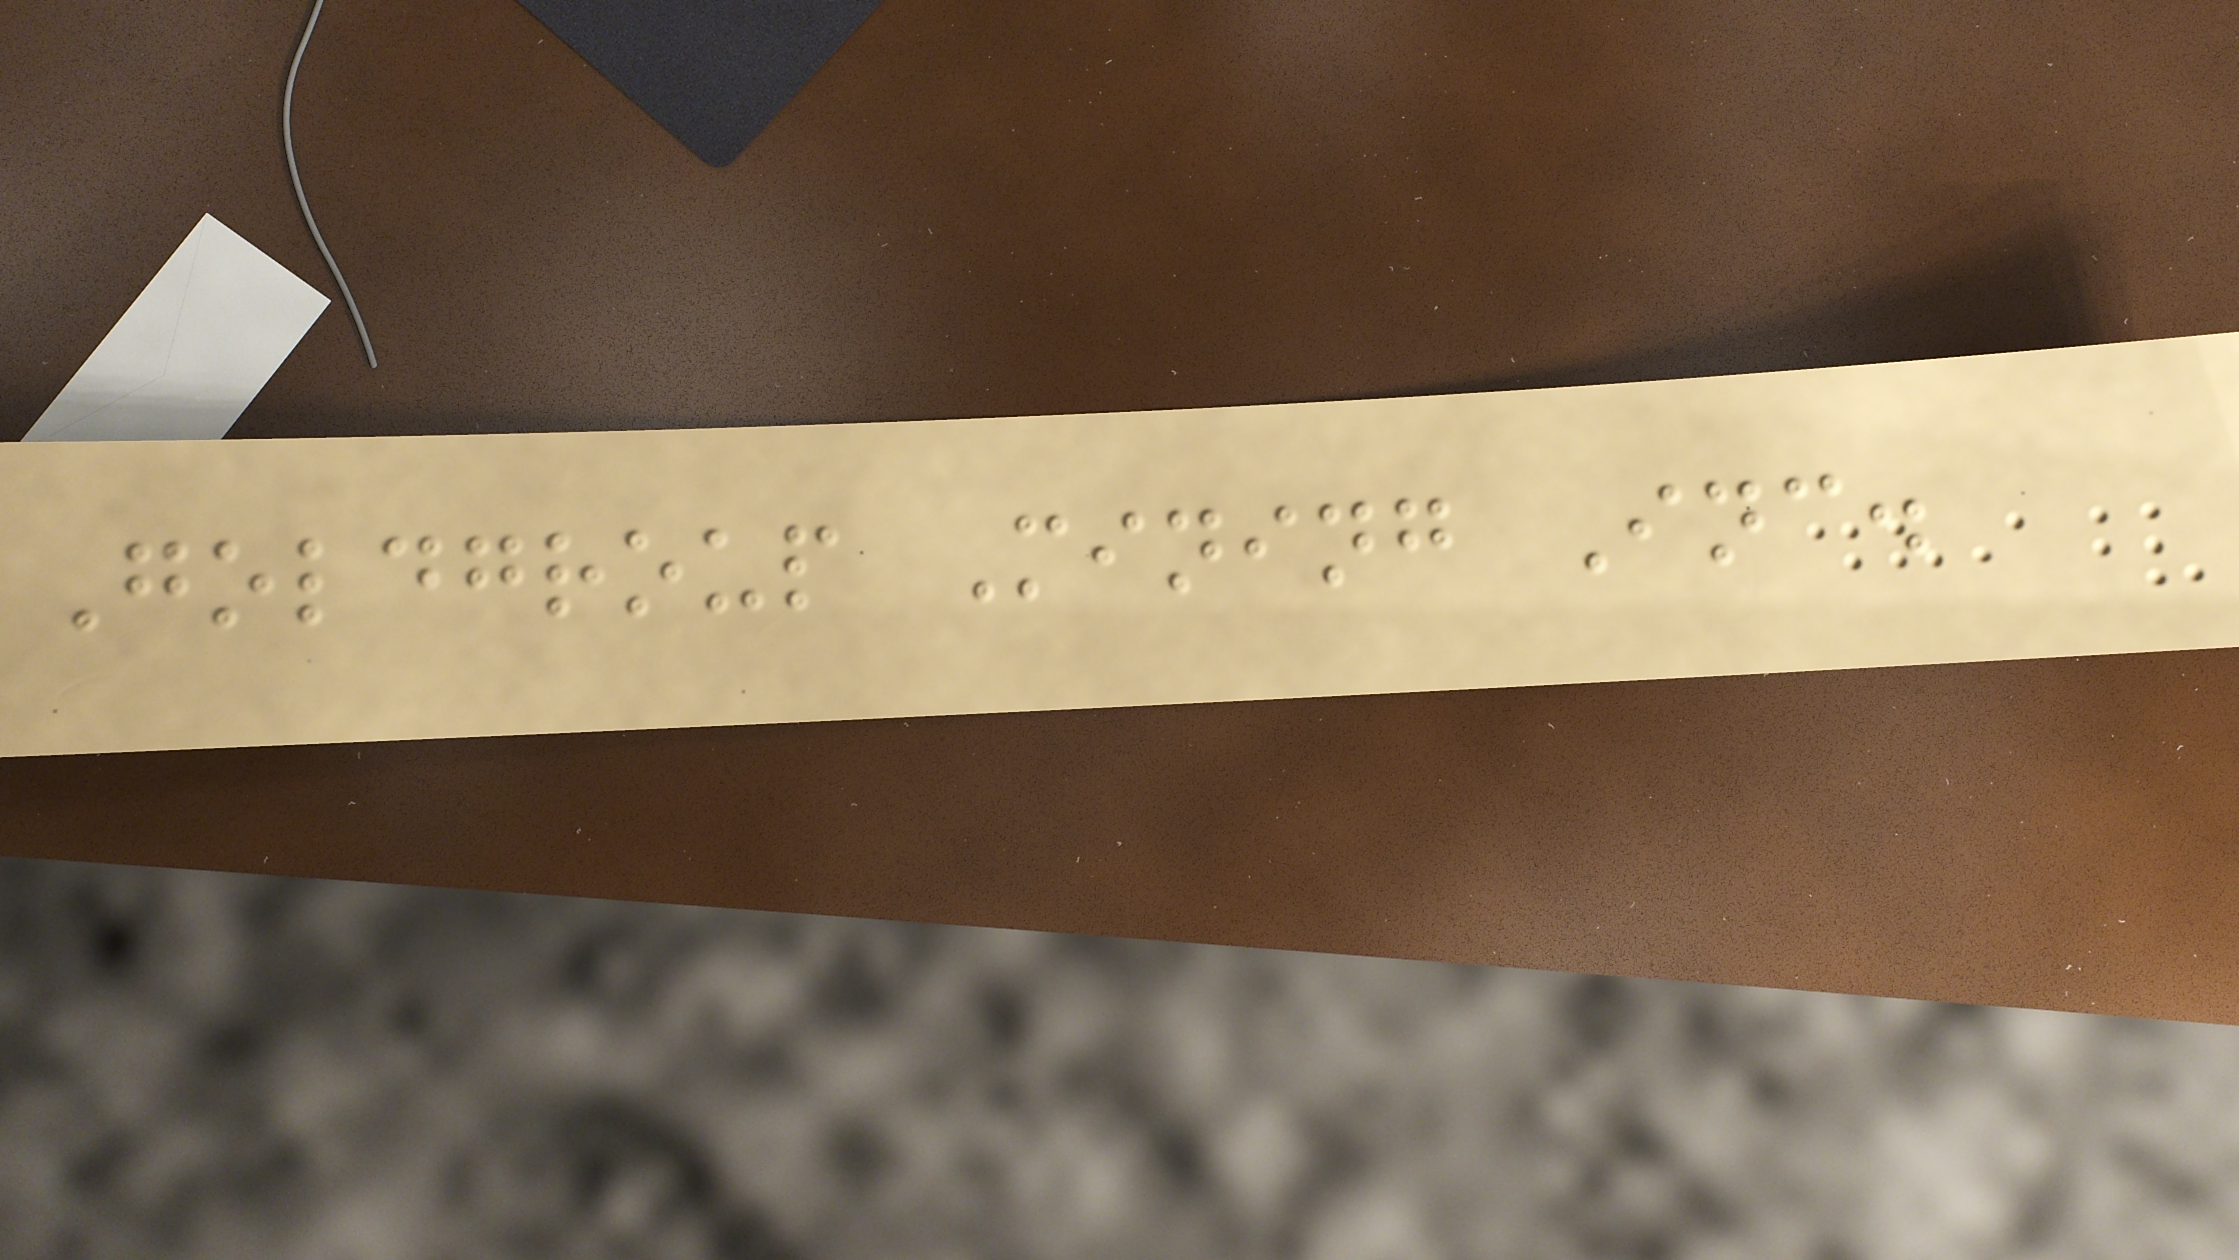Goldgroup Mining Inc.
